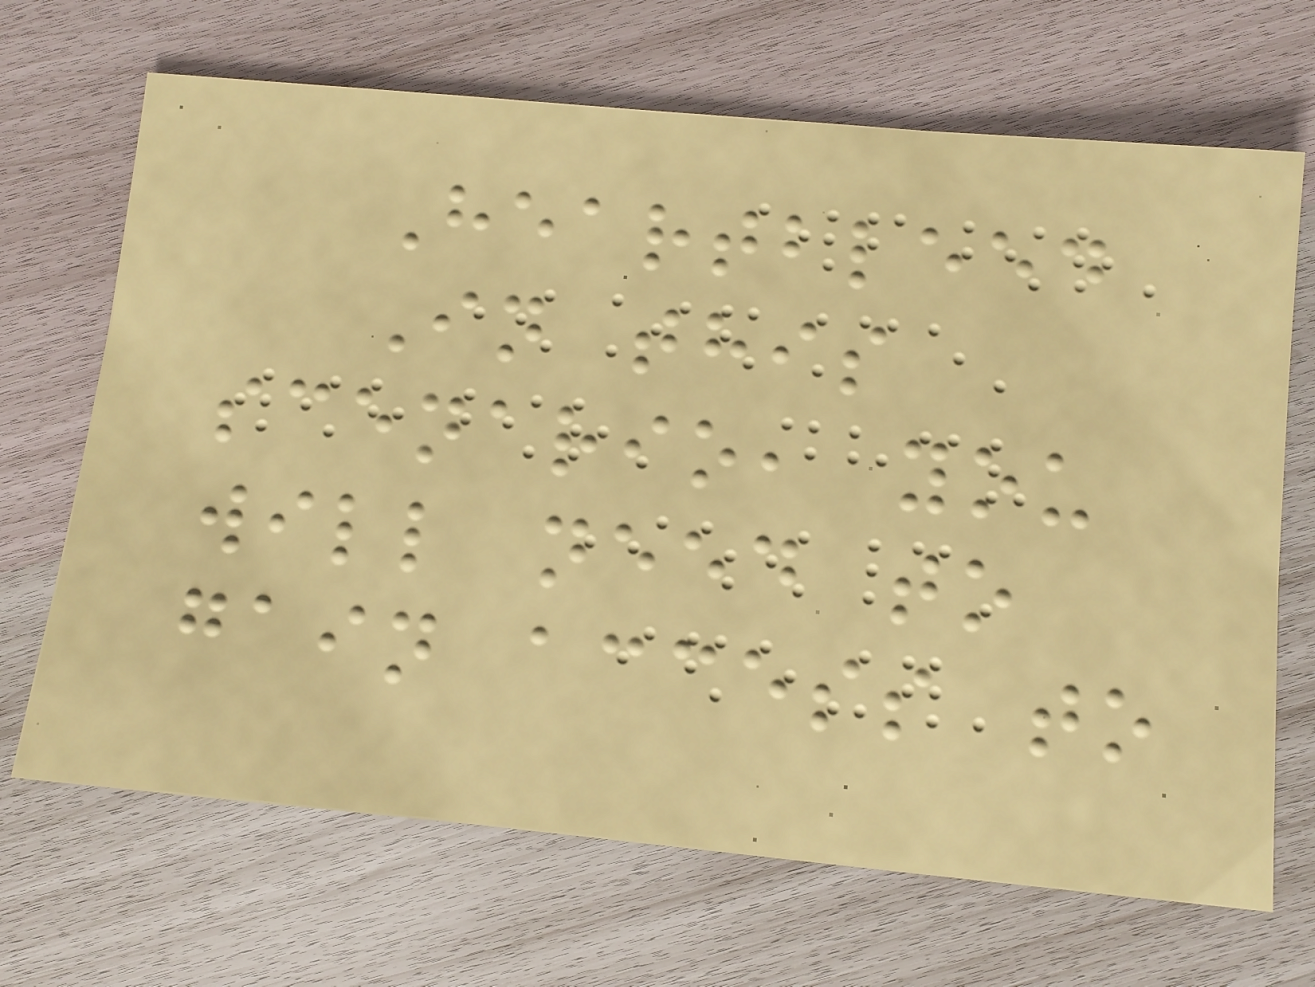Heartbleed
In this
scenario, you
will need to
gain access to
